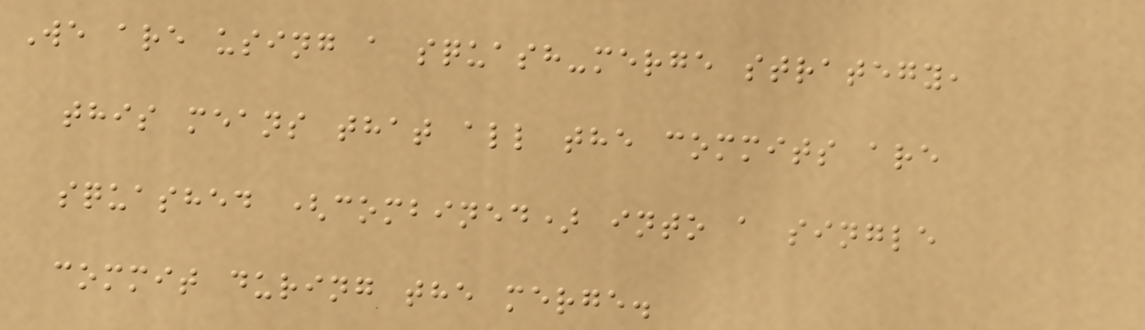We are using a squash-merge strategy,
this means that all the commits are
squashed (combined) into a single
commit during the merge.
